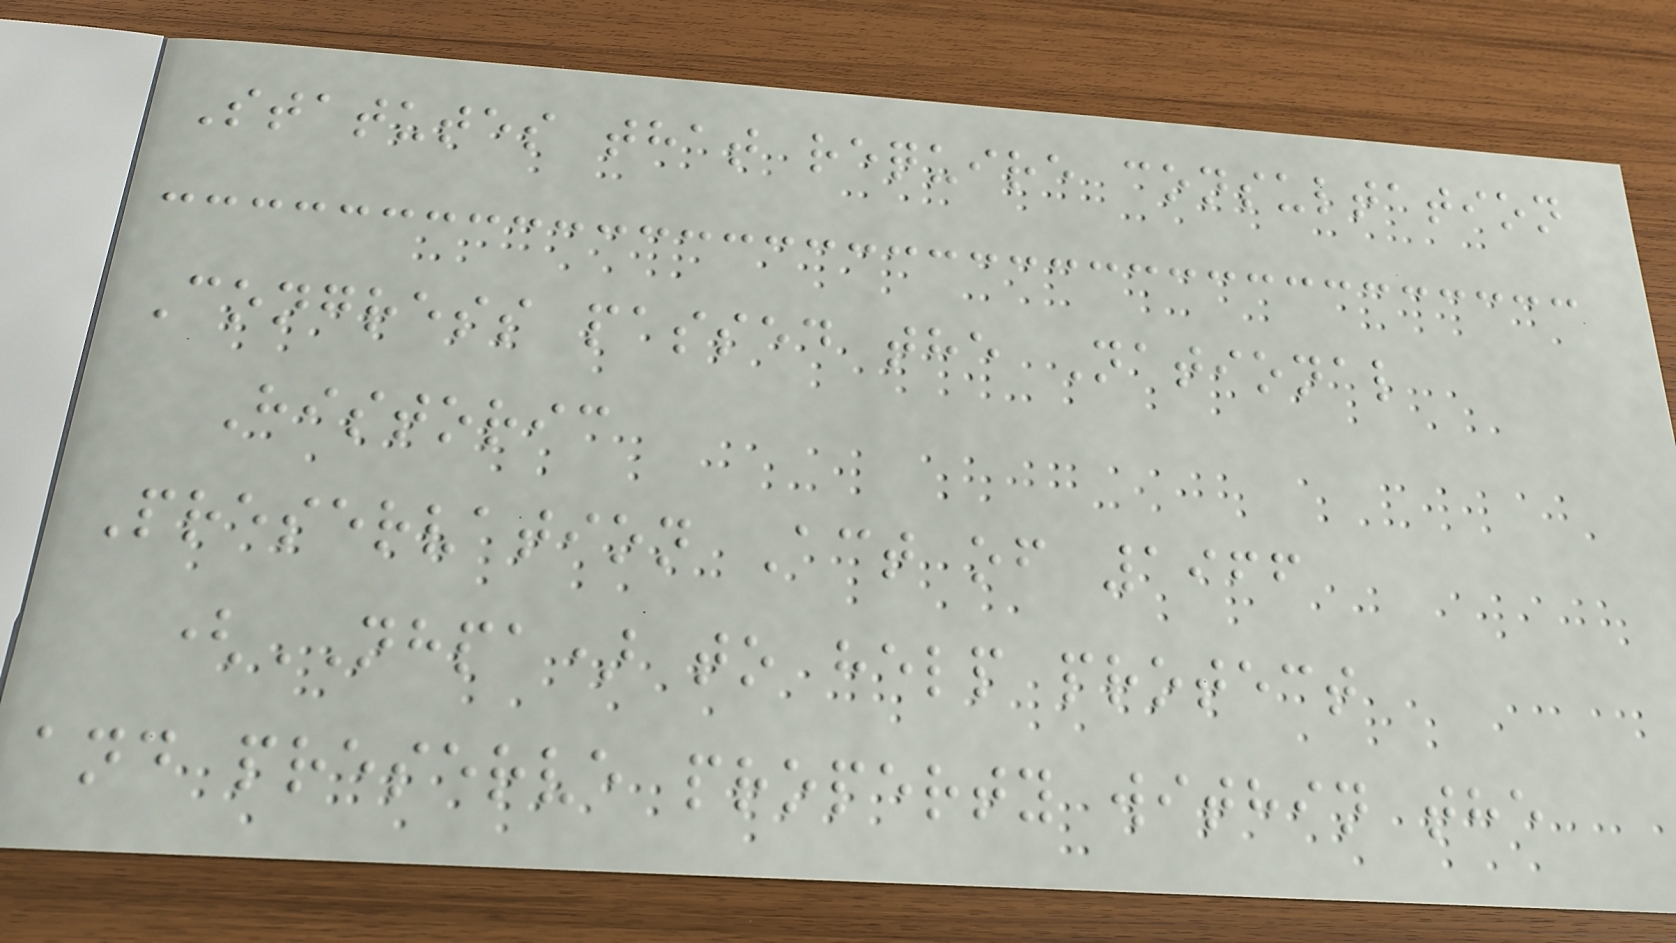Statutes that require consultation
Congress passed the National
Historic
Preservation Act of 1966
(NHPA) to help protect
and preserve property within the
